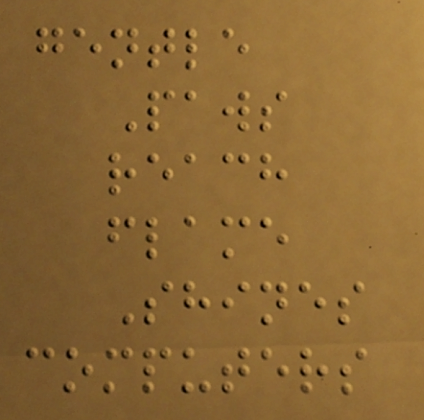gentle
Paws
reach
flame
Shines
computers
